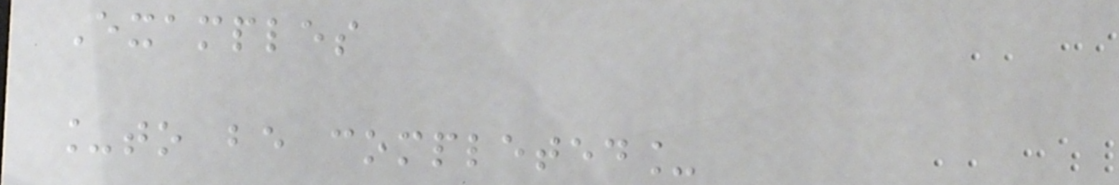Examples
_to be completed_
